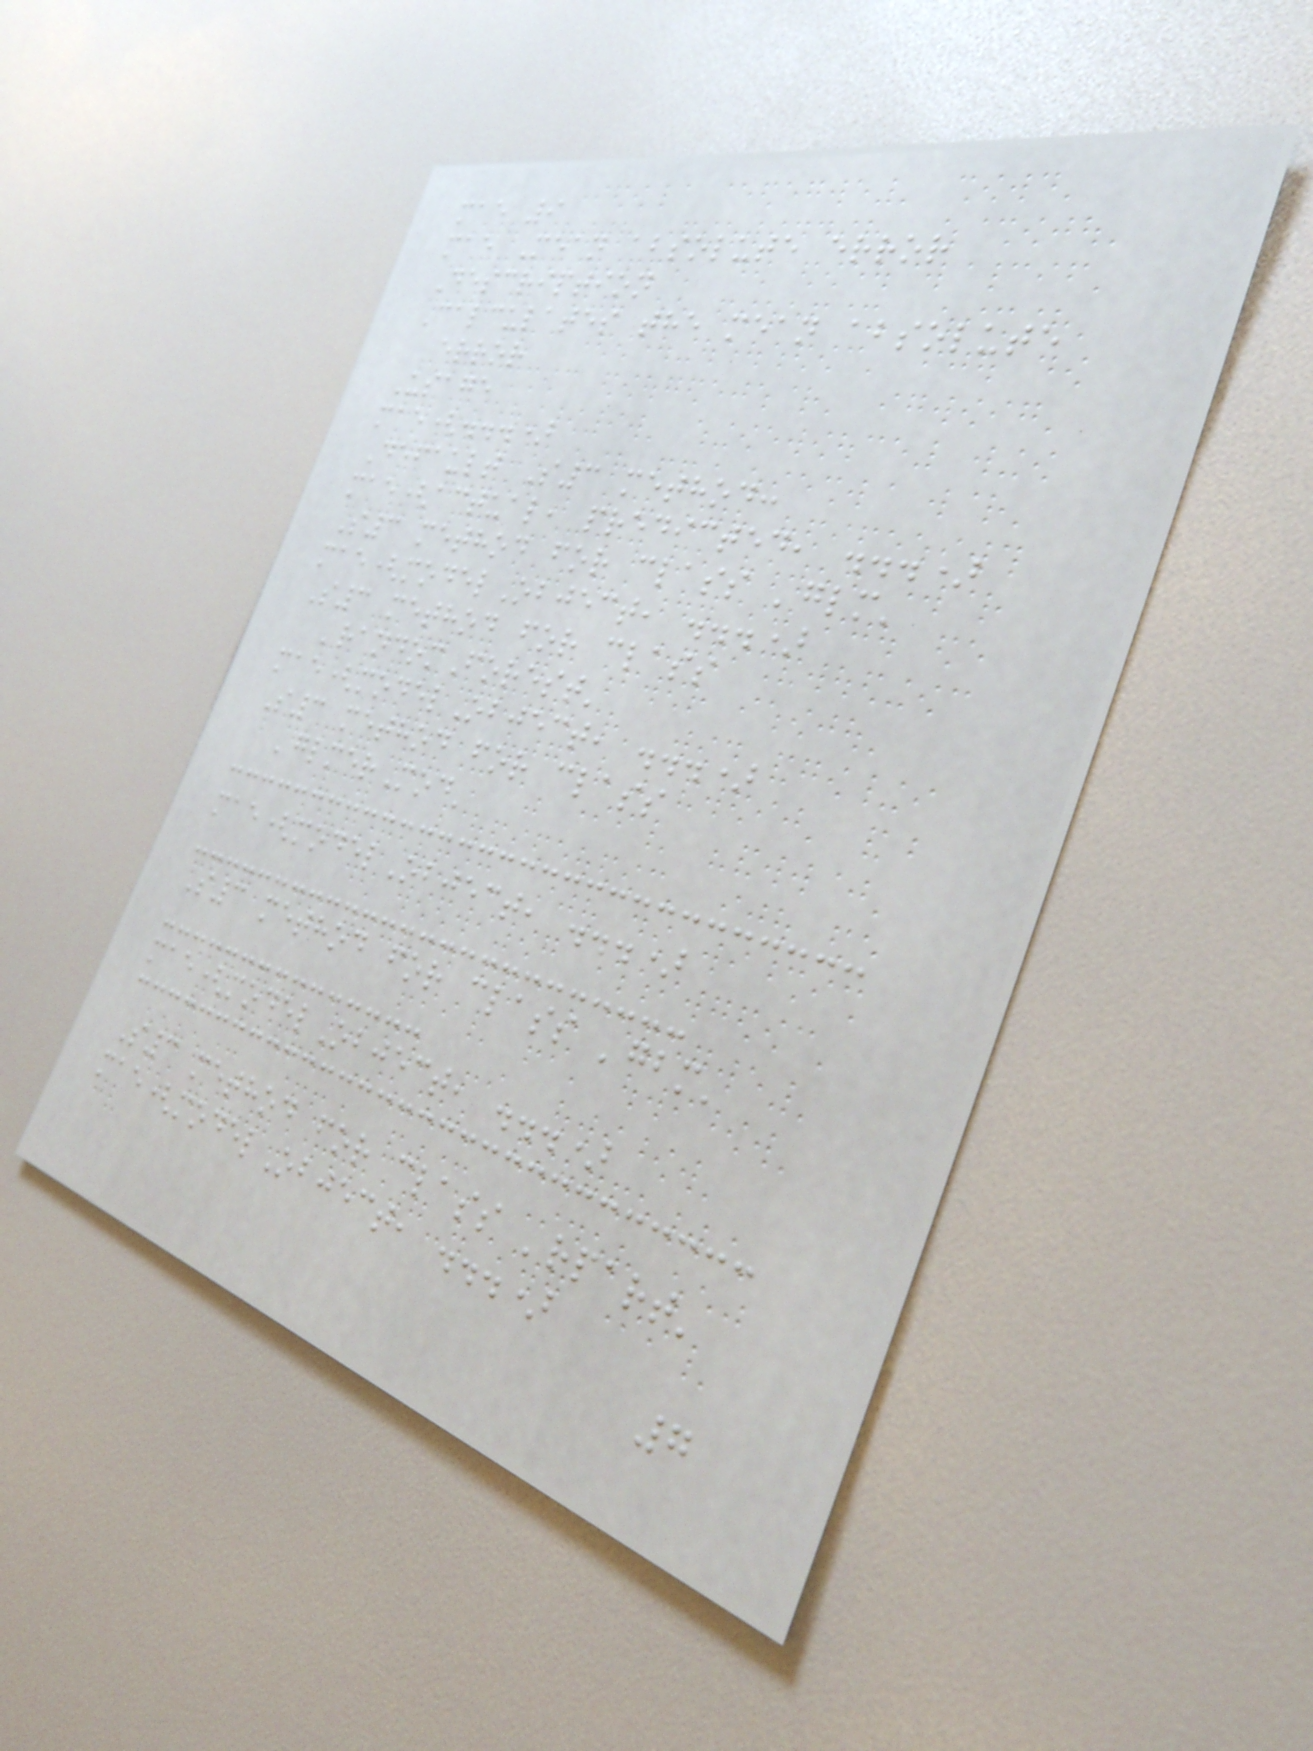mae 9
mae Mean absolute error
Description
Calculates the mean absolute
error
Usage
mae(...)
Default S3 method:
mae(actual, predicted, ...)
S3 method for class 'glm'
mae(modelObject, ...)
S3 method for class
'randomForest'
mae(modelObject, ...)
S3 method for class
'glmerMod'
mae(modelObject, ...)
S3 method for class 'gbm'
mae(modelObject, ...)
S3 method for class 'rpart'
mae(modelObject, ...)
7
